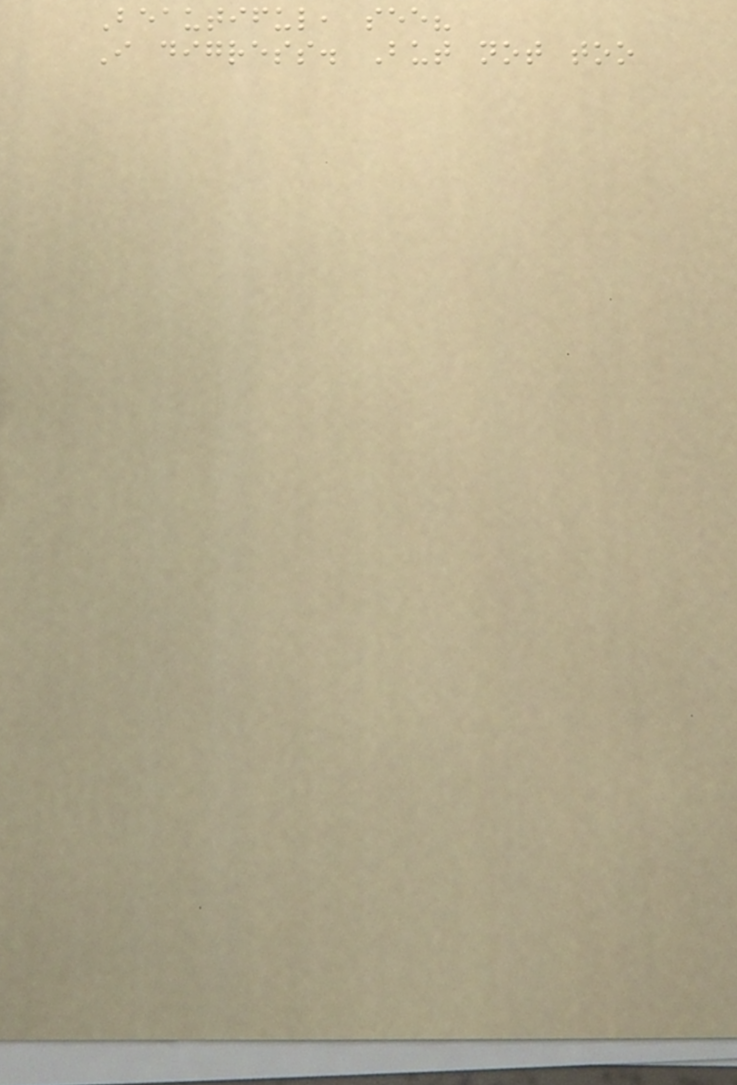Beautiful, see?
I digress. But not too
